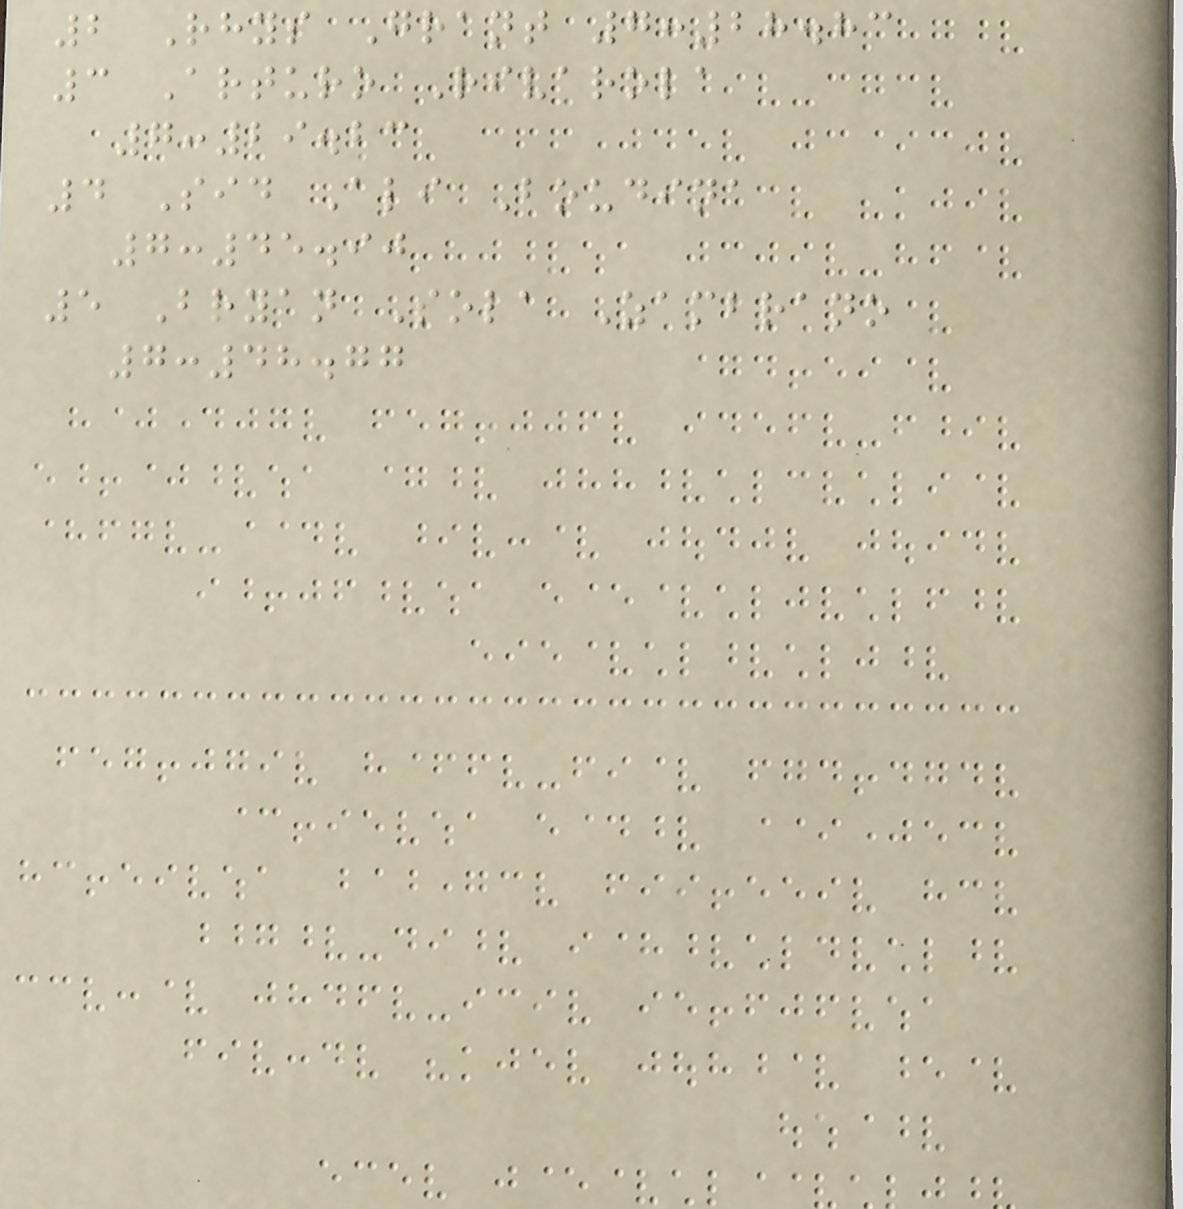2 Rhys Grant 7:28.83
3 Arturo Rivarola
7:29.23
4 Sid Ali Boudina
7:45.90
5 Bryan Sola Zambrano
7:48.77
